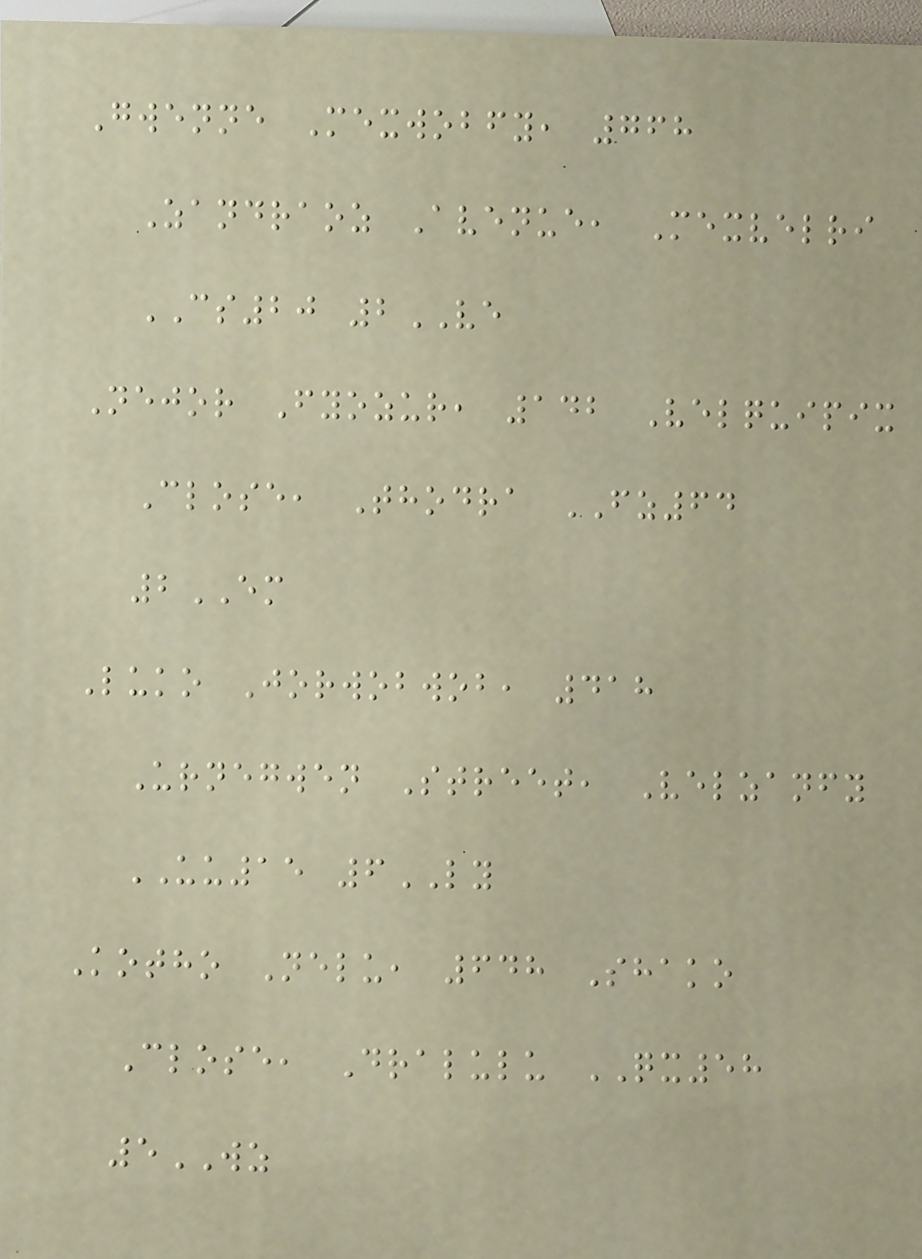Gwenne Mexwobfy, 768
Zandraoz Avenue, Mexvelri
CS20 2VE
Nejor Fyozur, 142 Velquipix
Close, Thodra FZ64
2EM
Luko Jorwobwob, 418
Urnegwen Street, Velzanfy
UU15 6LY
Kotho Nelu, 648 Shako
Close, Dralulu QX58
5WZ
